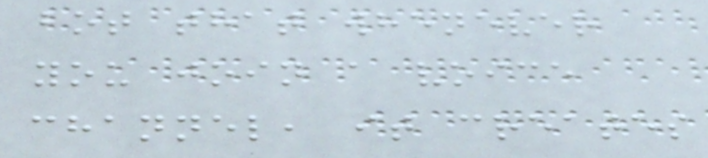bot that whenever
you join a voice
channel, it creates
